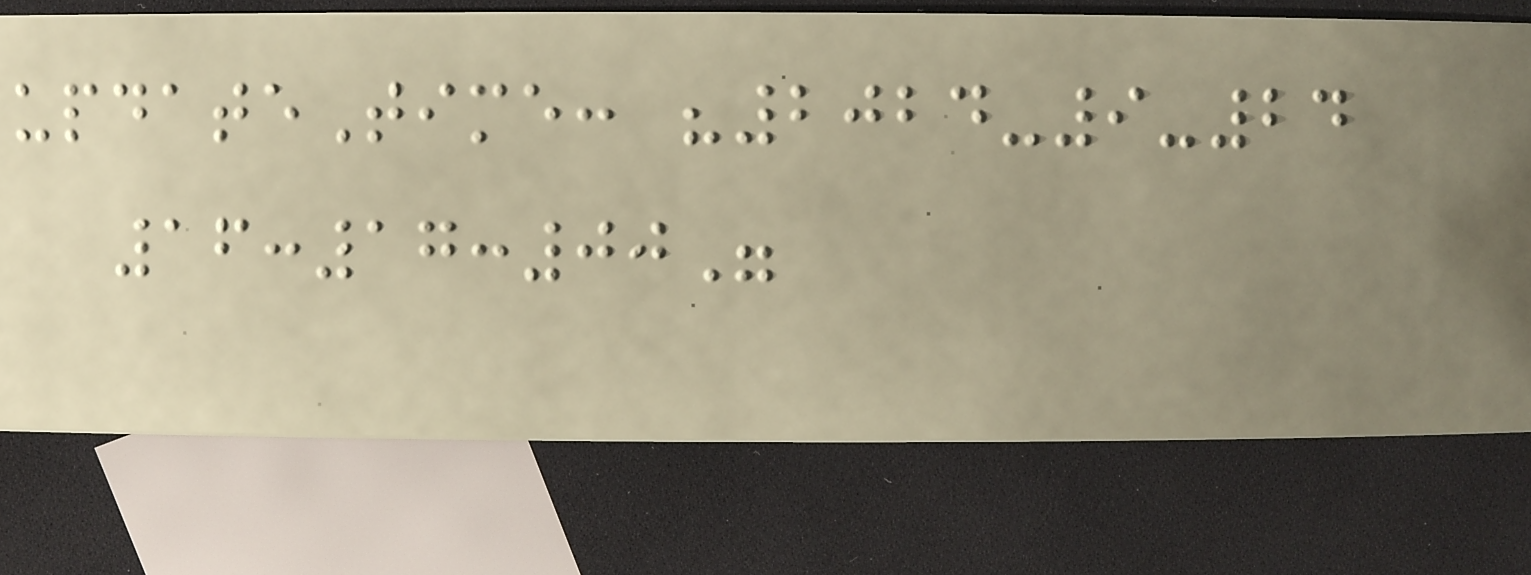updateTime: "2024-9-24
16:17:00"
